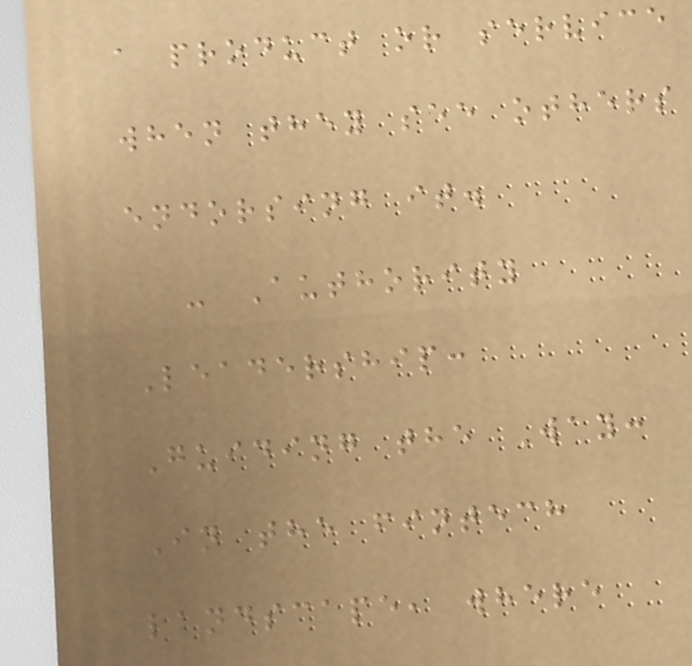a product or service
when they see others
endorsing it.
- Authority
Leadership:
Guiding the Way:
In the fintech
landscape, where
